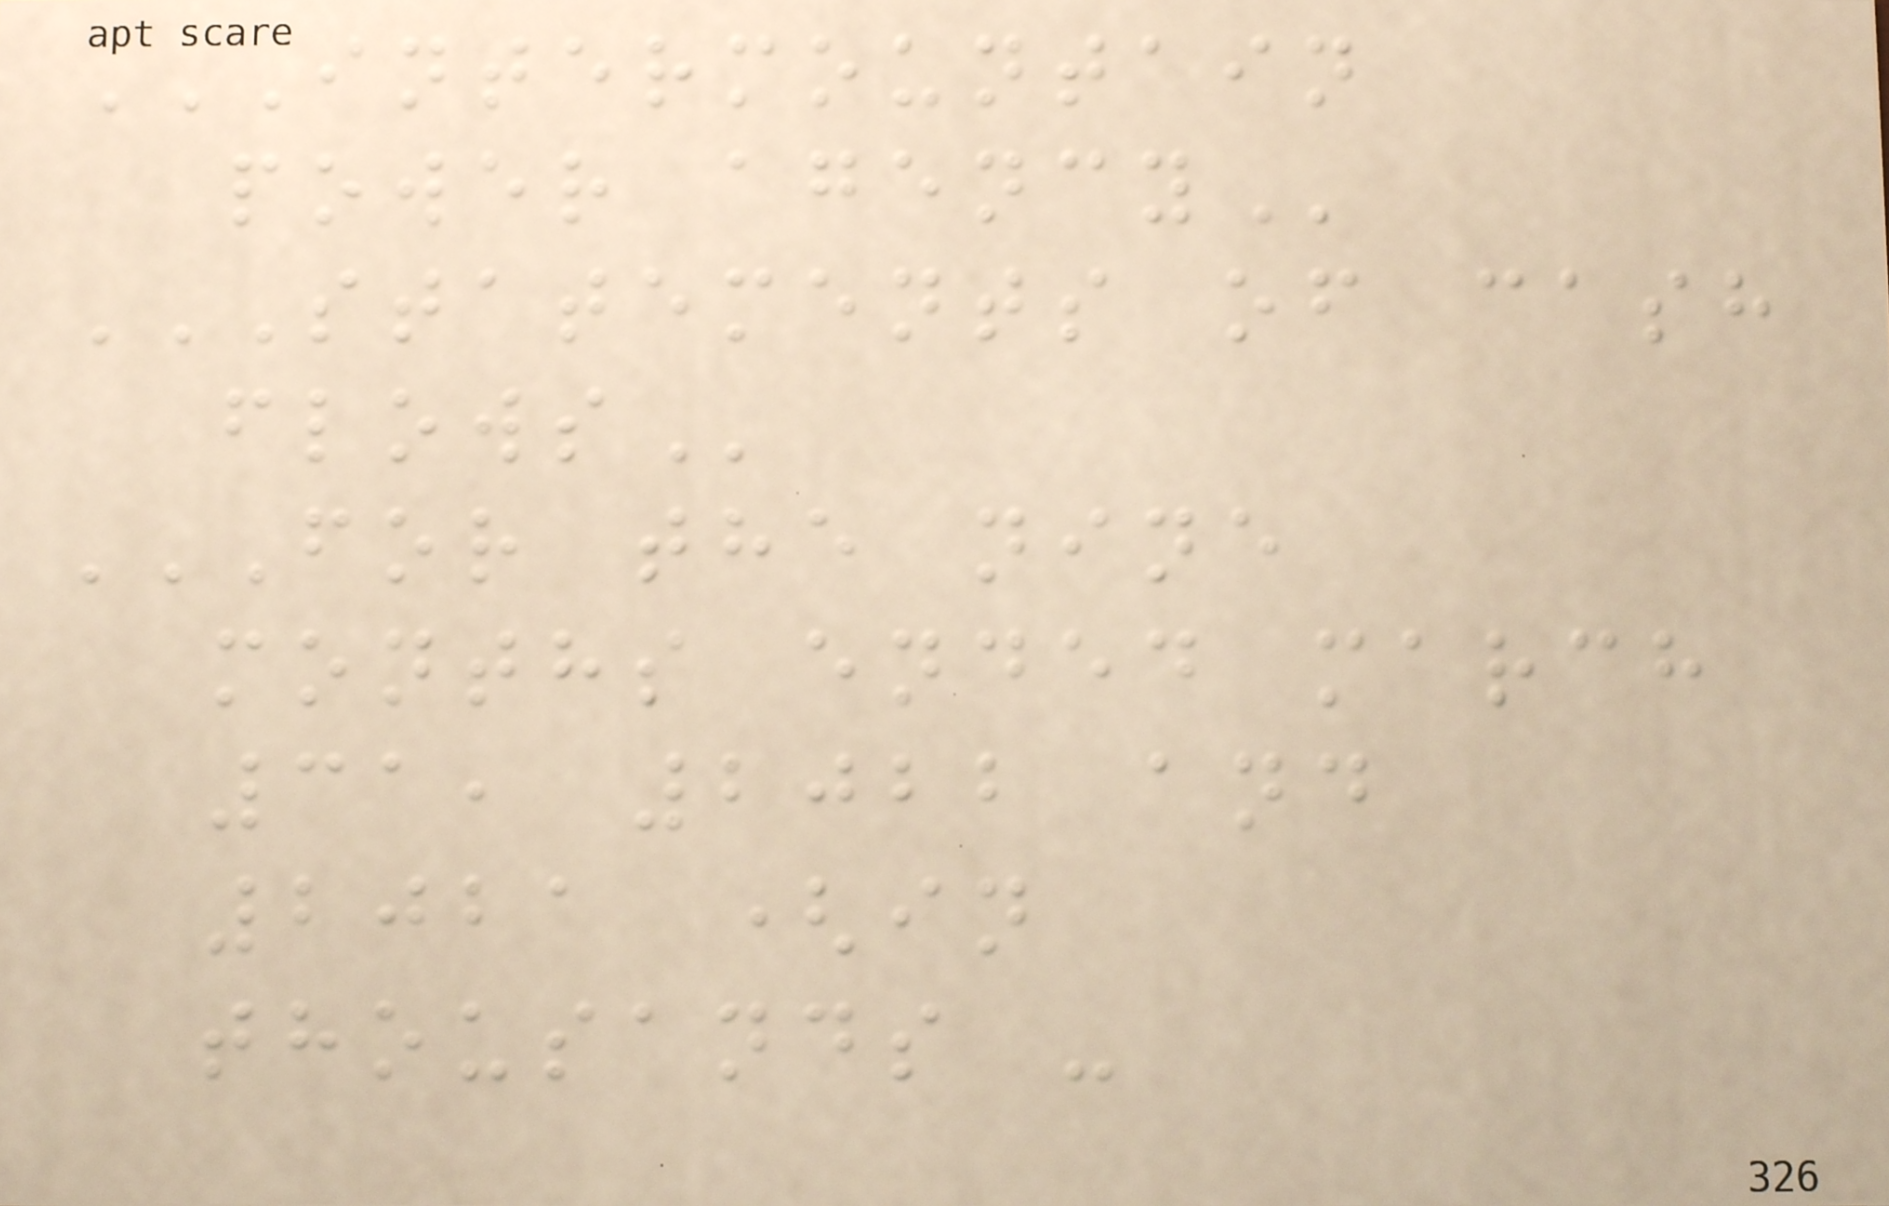INTERMOUNTAIN
POWER AGENCY
STATEMENTS OF CASH
FLOWS
FOR THE NINE
MONTHS ENDED MARCH
31, 2022 AND
2021 (IN
THOUSANDS -
